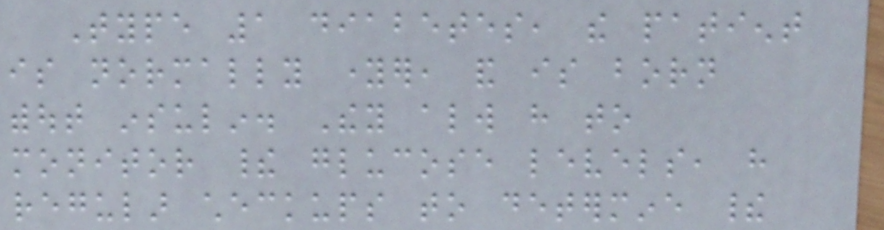Type 1 diabetes, the patient
is normally younger, and is born
without insulin. They always have to
monitor their glucose levels, have
regular checkups to determine their
